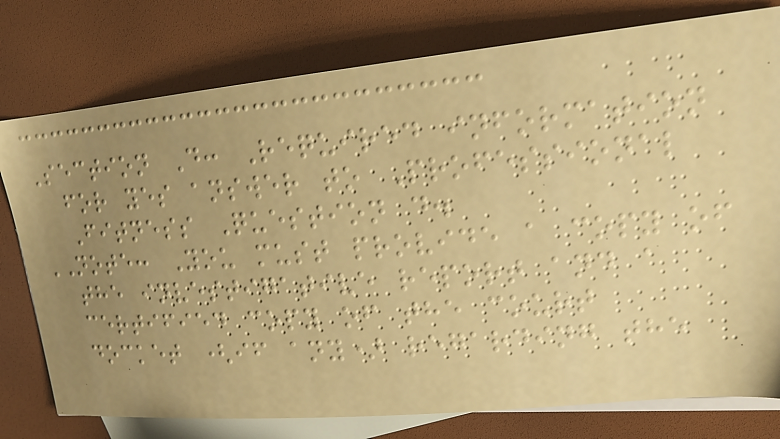Section D: Required information
for yes answer to Professional
Fitness Question d.
NOTE: You must provide a copy of
the investigative report and a
certified copy of the court
docket (if any) regarding the
